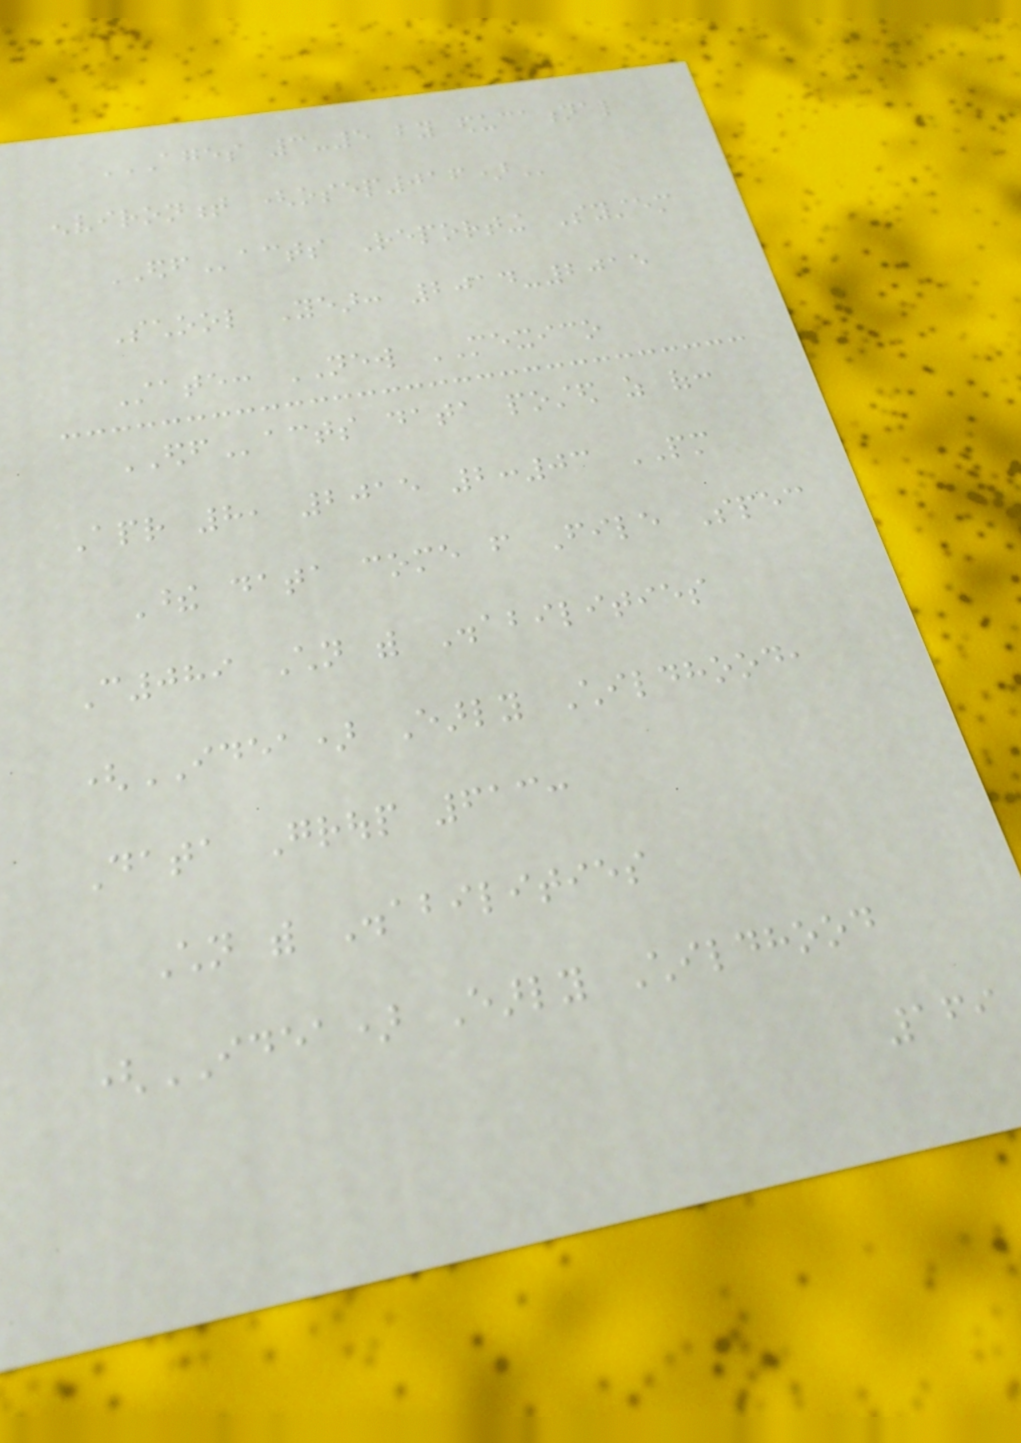AGES 3-5 BY EDUCATIONAL
ENVIRONMENT (OSEP016)
EDFacts Reporting System
School Year: 2014-2015
State: NEW MEXICO
EDFacts data posted as of:
Apr 8, 2015 2:03 PM
These data come from File Spec
C089 Children with Disabilities
(IDEA) Early Childhood,
Data Group 613:
Children with Disabilities
(IDEA) Early Childhood
169
